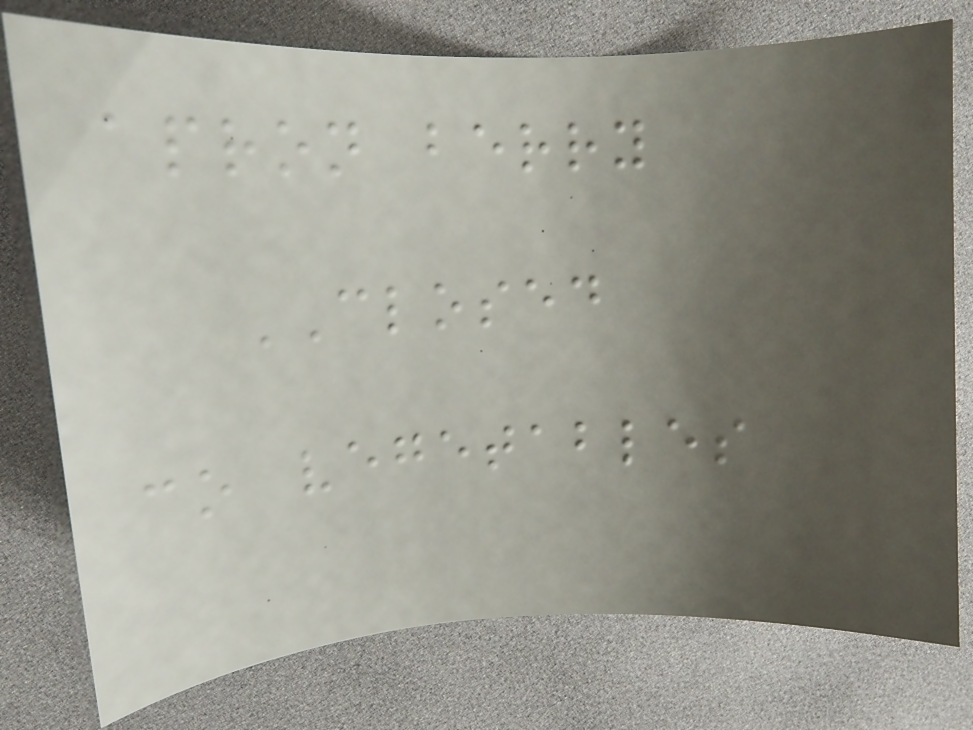apron berry
CLOSED
co vegetables
